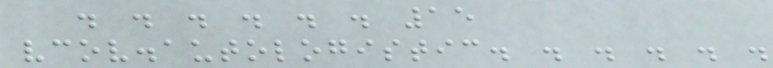. . . . . . 15
vcov.autologistic. . . . . .
